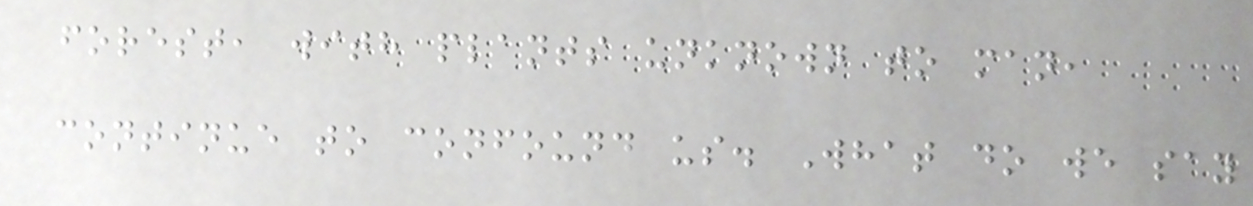forest, with plants unknown to man,
continue to confound us. What do we say
